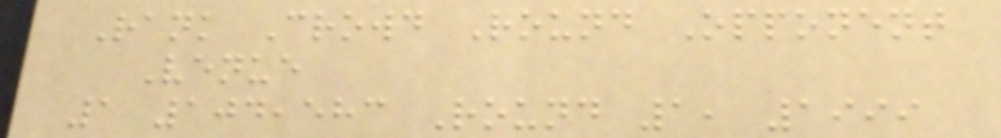Rank Crowd Round Opponent
Venue
1 104,583 Round 1, 1999
